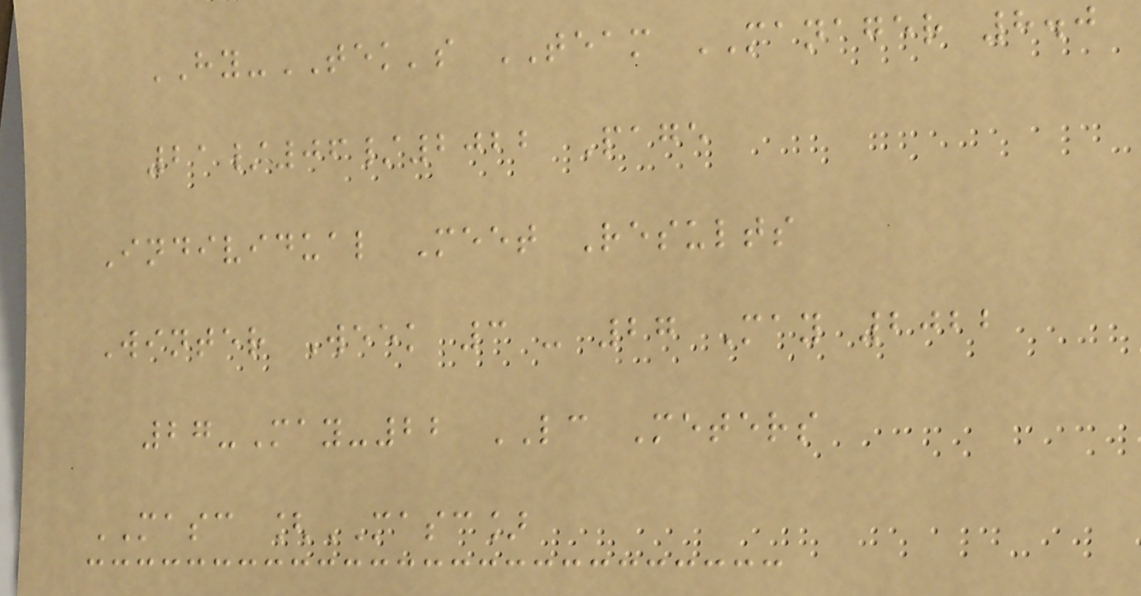HY-TEK's TEAM MANAGER 8.0
21/06/2022 Page
Individual Meet Results
Winter Week 3 - 27 May 2022
27-May-22 LC Meters
MASC [MASC]
